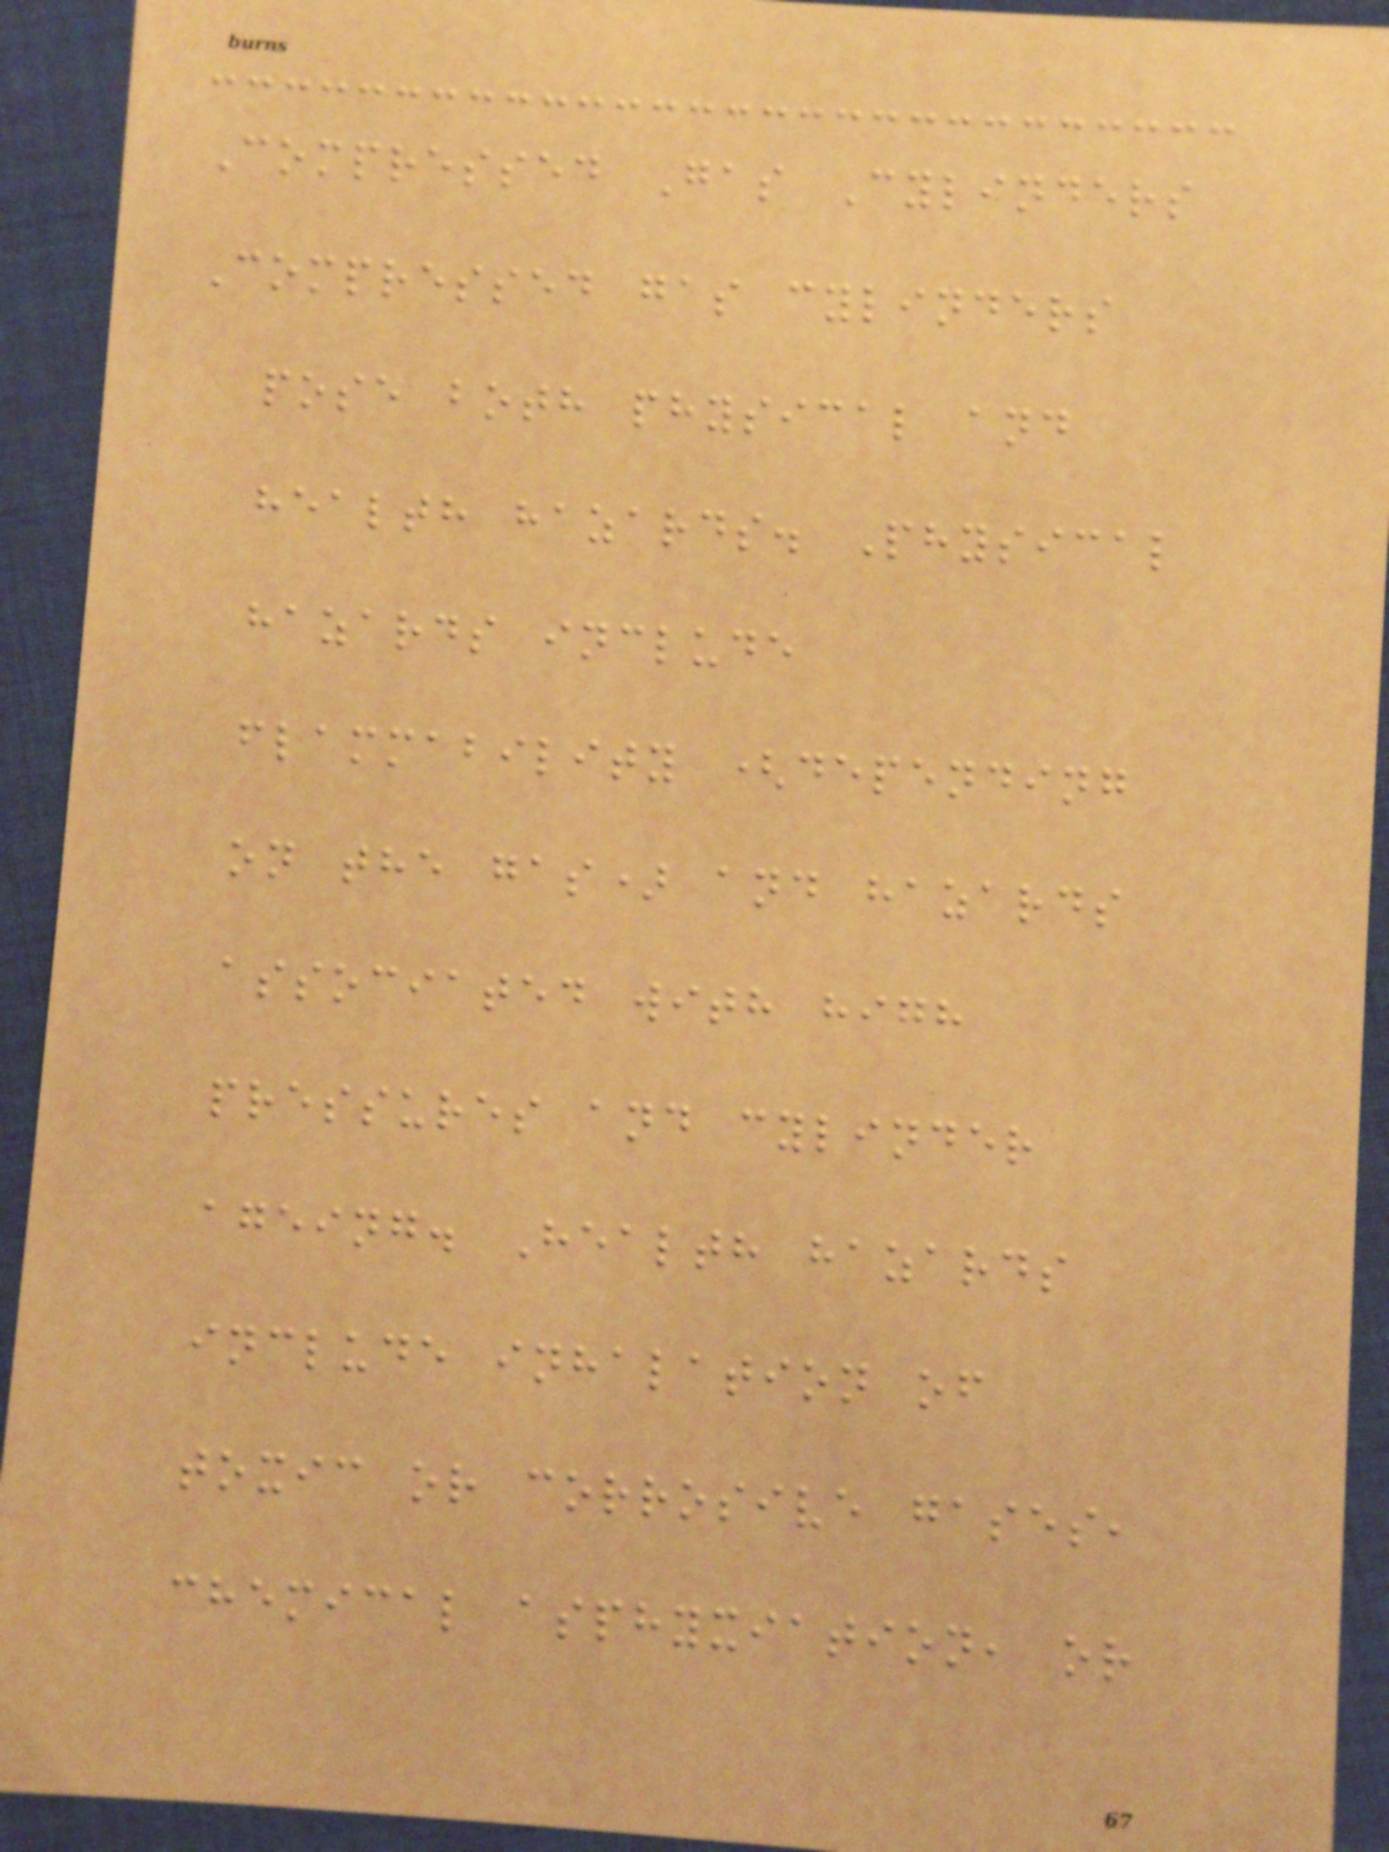Compressed Gas Cylinders
Compressed gas cylinders
pose both physical and
health hazards. Physical
hazards include
flammability (depending
on the gas) and hazards
associated with high
pressures and cylinder
ageing. Health hazards
include inhalation of
toxic or corrosive gases,
chemical asphyxiation, or
